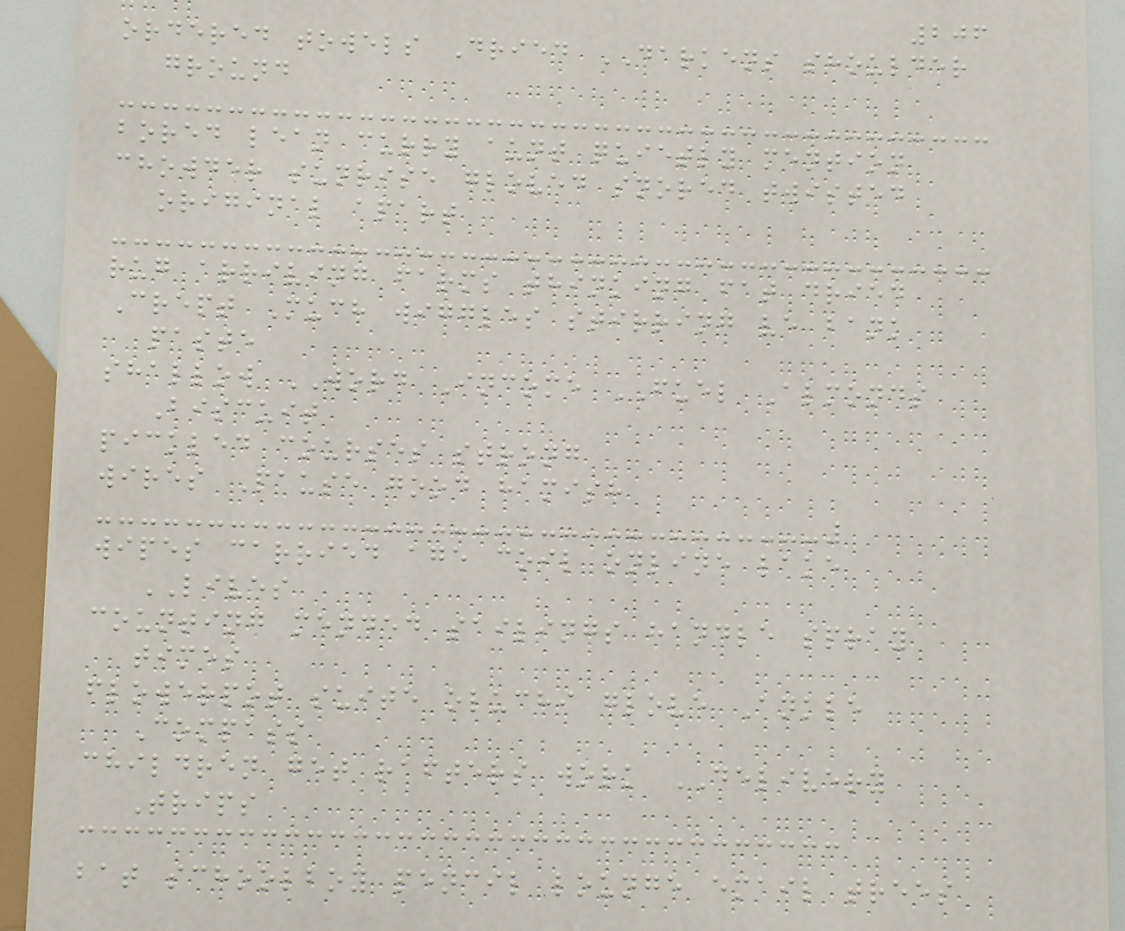206
ordered towels Dried DARKENS shoulder
ground
bored lean curry aunt quietly mention
chowder sunrise gloved snored twisted
original apart
rug arriving farms thinking fat dried
Crept Much wiggles stirring ve bank
paste
shallow WORD Income FUEL Almonds
Biscuit
pickled courses strong
wires Pause good hamish
wipes carried age coil online lake
LIVES
counting mended sailings handle spray
times
flowerpot suite oluchi glove Ankle
Compass
children get rafters work DELIVERY
Trips
bat schoolboy pencil lounge email trees
